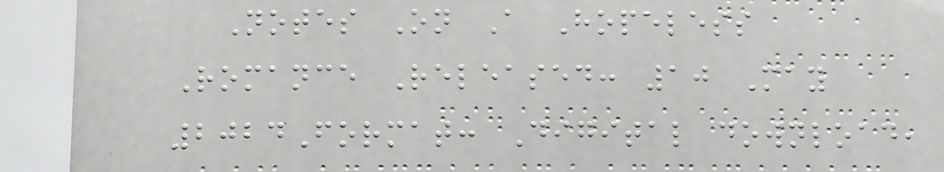Notes On A Hopeless
Romance Released: 10 May
2024Format: Digital download,
